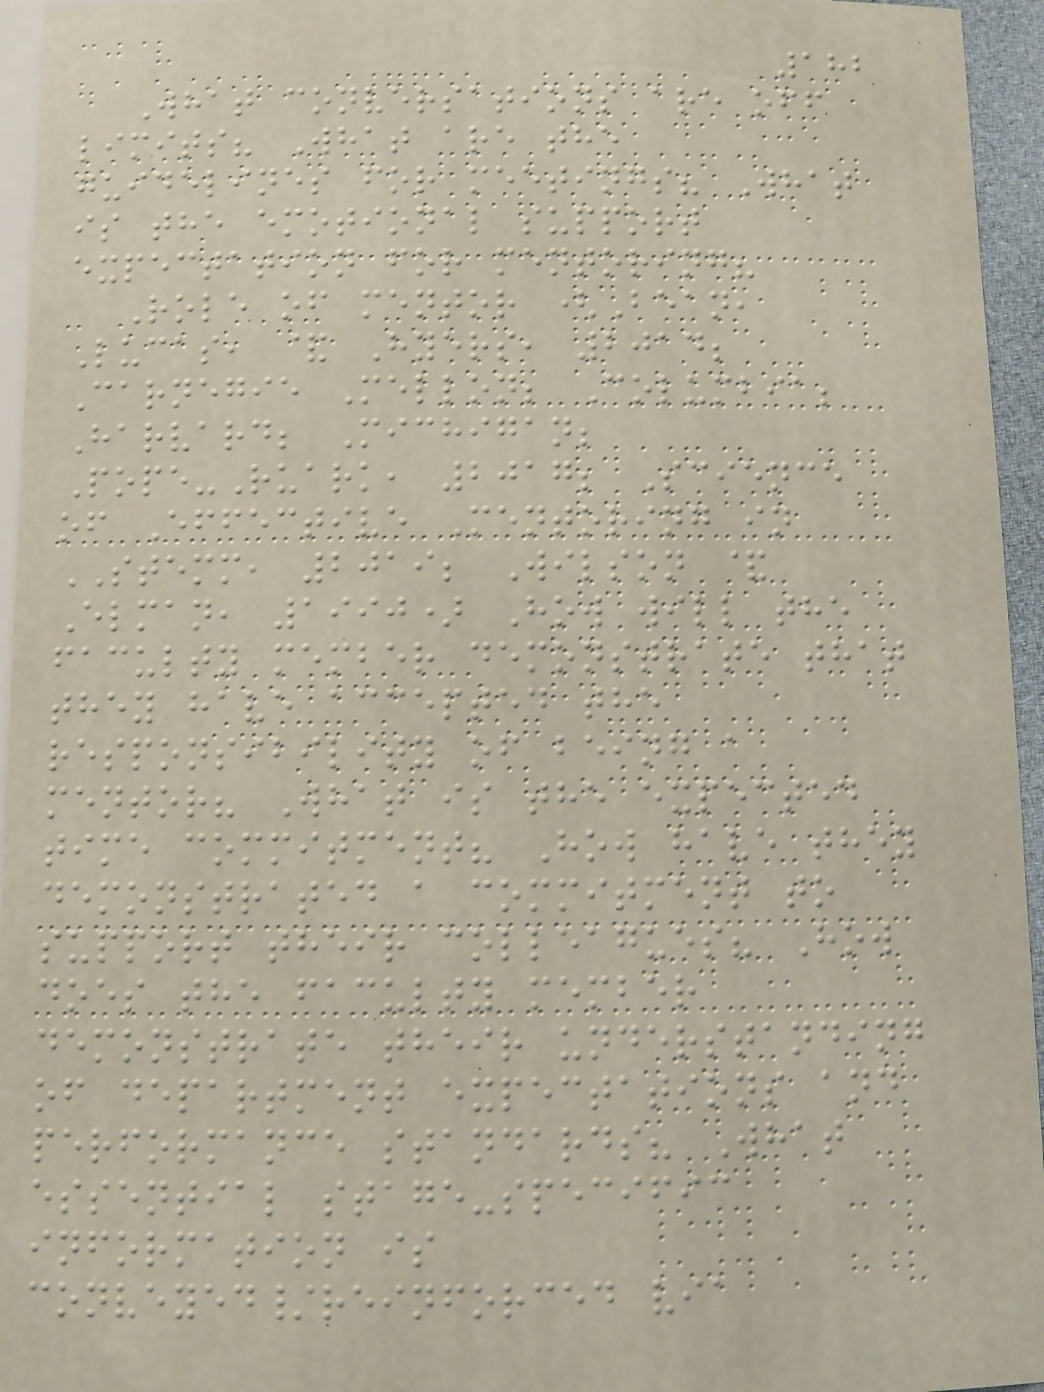182
What conversations are off
limits? What are the
guidelines for meetings? What
is the emotional support
expectation for mentoring?
Role of mentor (Bean,
Lucas, & Hyers, 2014;
Carnegie Mellon; Columbia;
Harvard; Michigan;
Pope-Ruark, 2017; Science
of Effective Mentoring in
STEMM, 2019; Wilson &
Elman, 1990) How will the
faculty member demonstrate that
they have accepted the
responsibility of being a
mentor? What is the expected
time commitment? How have they
demonstrated a commitment to
support their colleagues? How
does the faculty member
demonstrate their understanding
of department expectations and
performance standards? What
essential stage-specific
information is
conveyed/reinforced via
